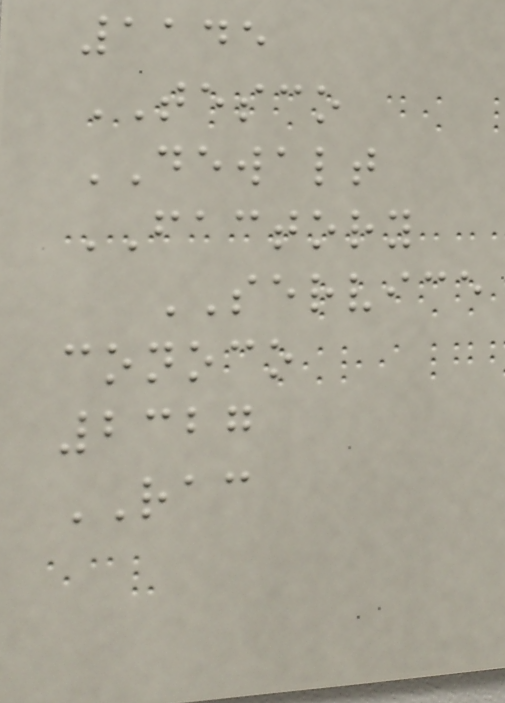1145
TESCO
DEWALT
FACTORY
SERVICE
conoco
2327
RAC
